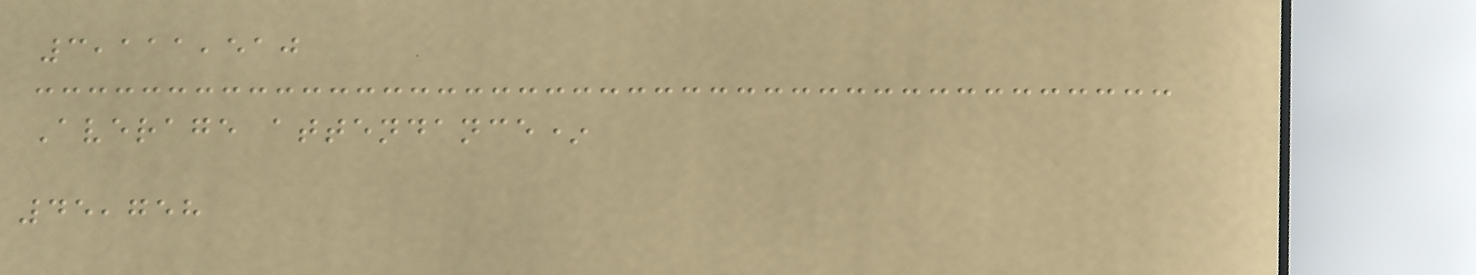3,111,510
Average attendance*
45,758
